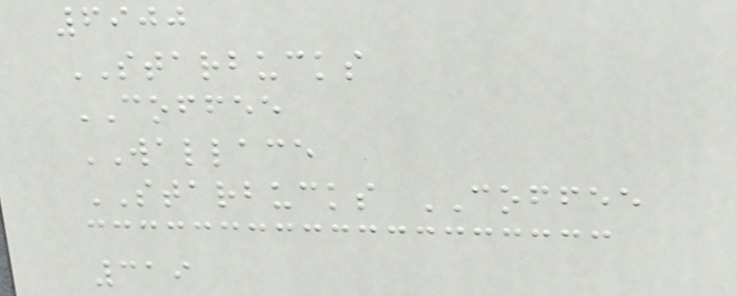6900
STARBUCKS
COFFEE
WALLACE
STARBUCKS COFFEE
319
